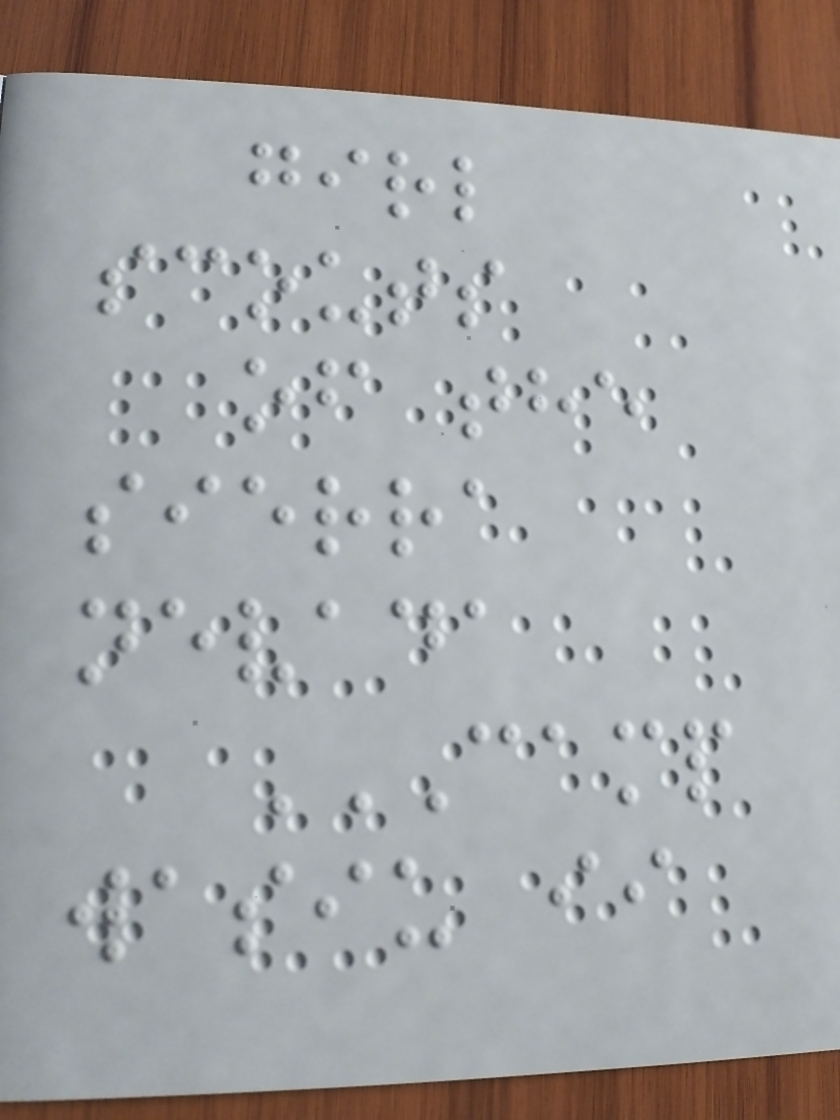girl
scouts
of the
sierra
nevada
CAMP
WASIU II
